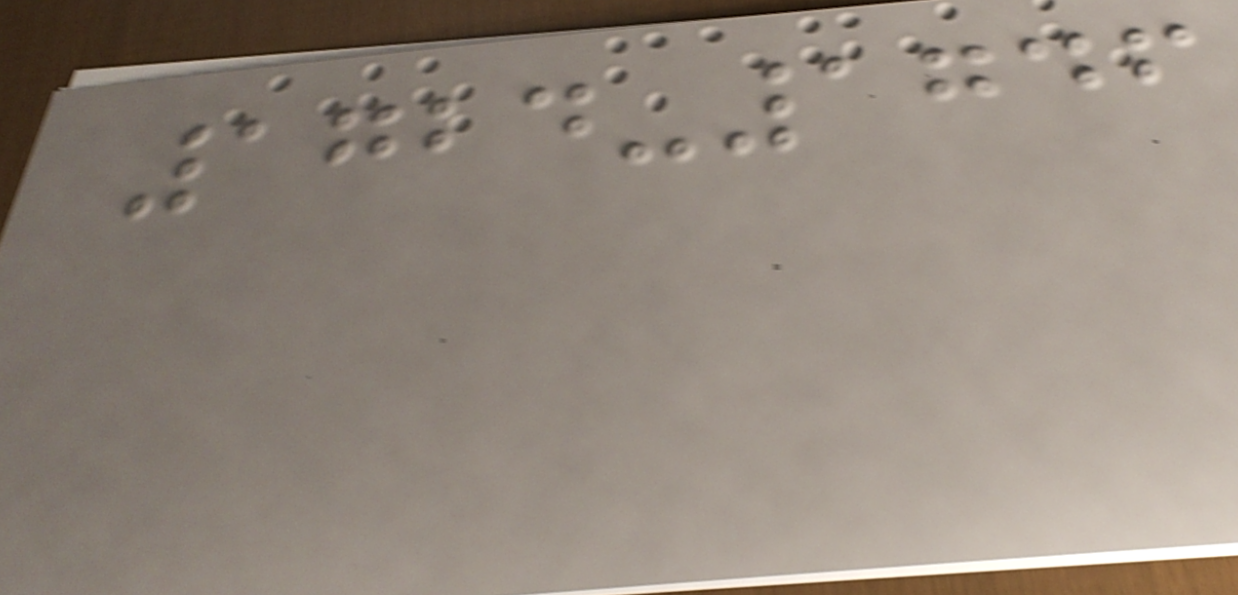1724-1746
